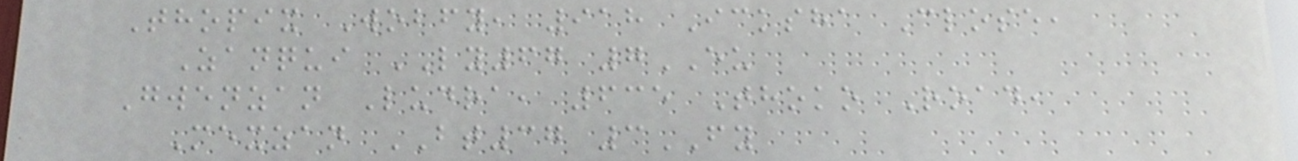Thopix Wobfy, 918 Icksha Close,
Zanqui LY67 7EU
Gwenzan Ludra, 635 Thoko Road,
Mexzan BT37 3FY
